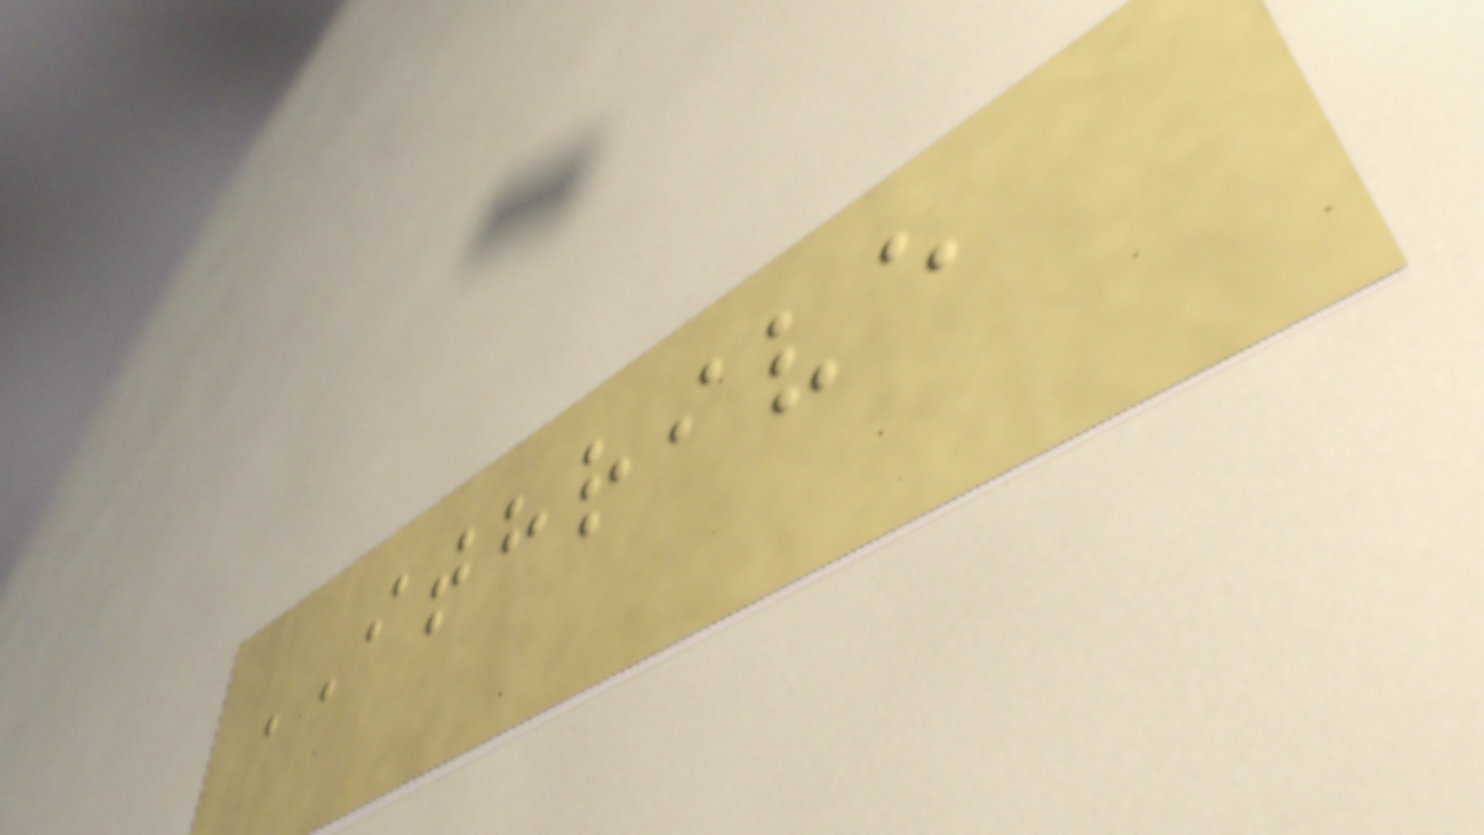ITHRIVE
